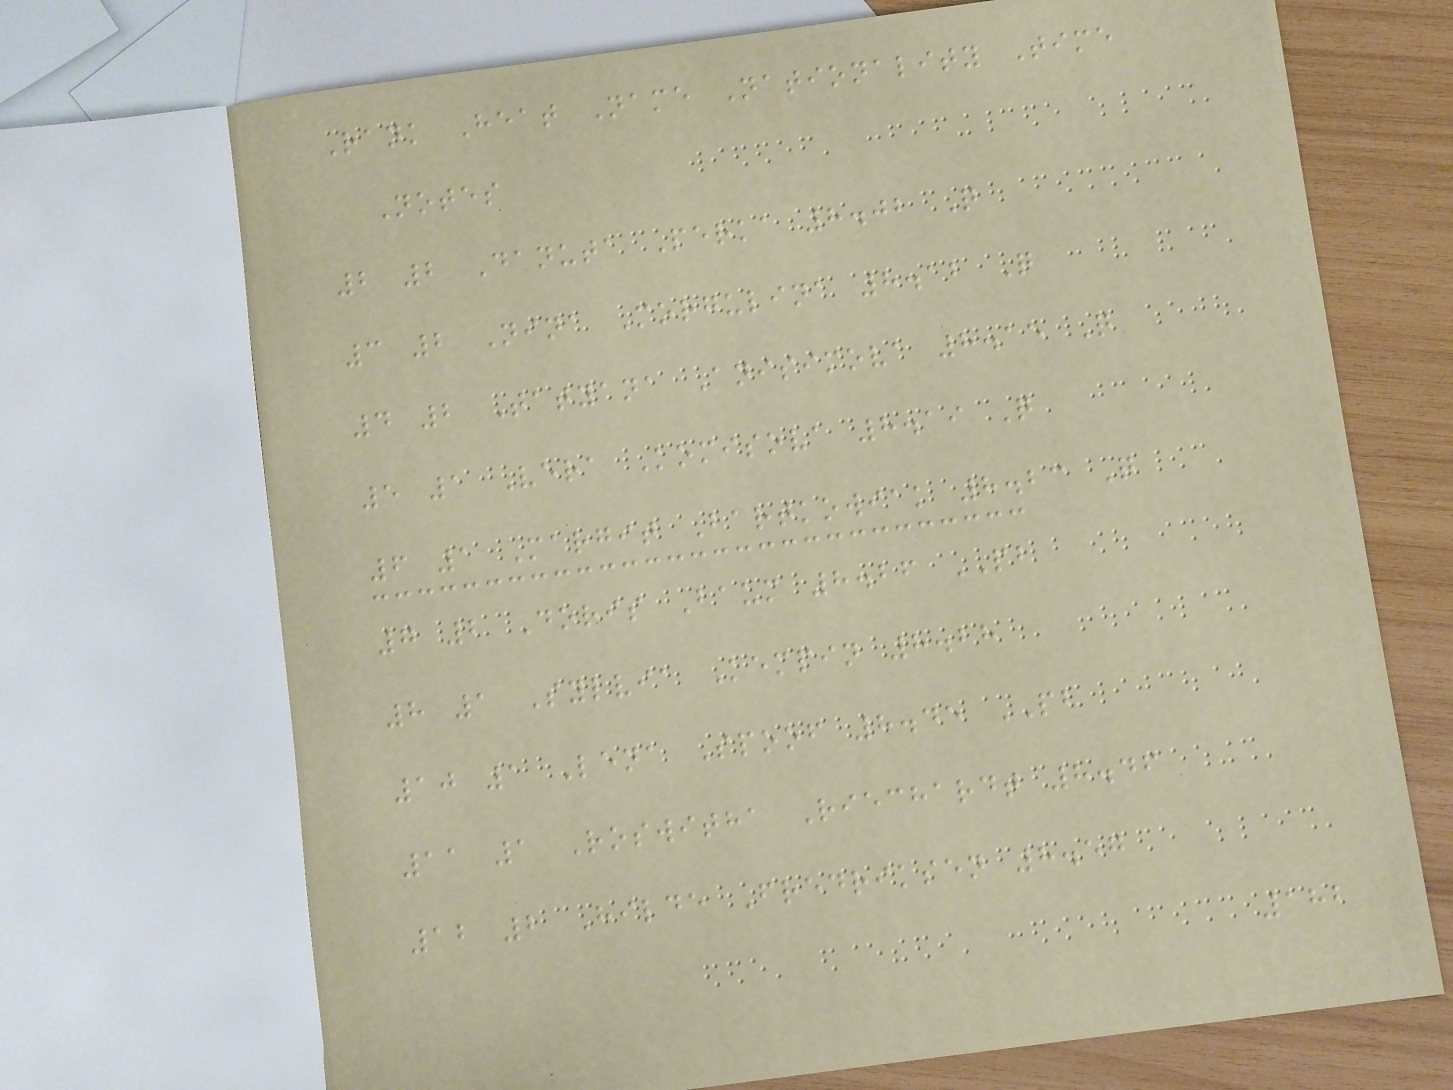Rank Heat Name Nationality Time
Notes
2 2 Danuta Perka 8.02 Q
3 2 Nina Morgulina 8.12 Q
4 2 Tatyana Anisimova 8.15 Q
5 1 Vera Komisova 8.19 Q
6 1 Margit Bartkowiak 8.23 Q
7 2 Doris Baum 8.26 PB
8 1 Sylvia Kempin 8.28
10 1 Lena Spoof 8.45 PB
11 1 Roswitha Riechardt 8.46
12 2 Hilde Fredriksen 8.57
182
